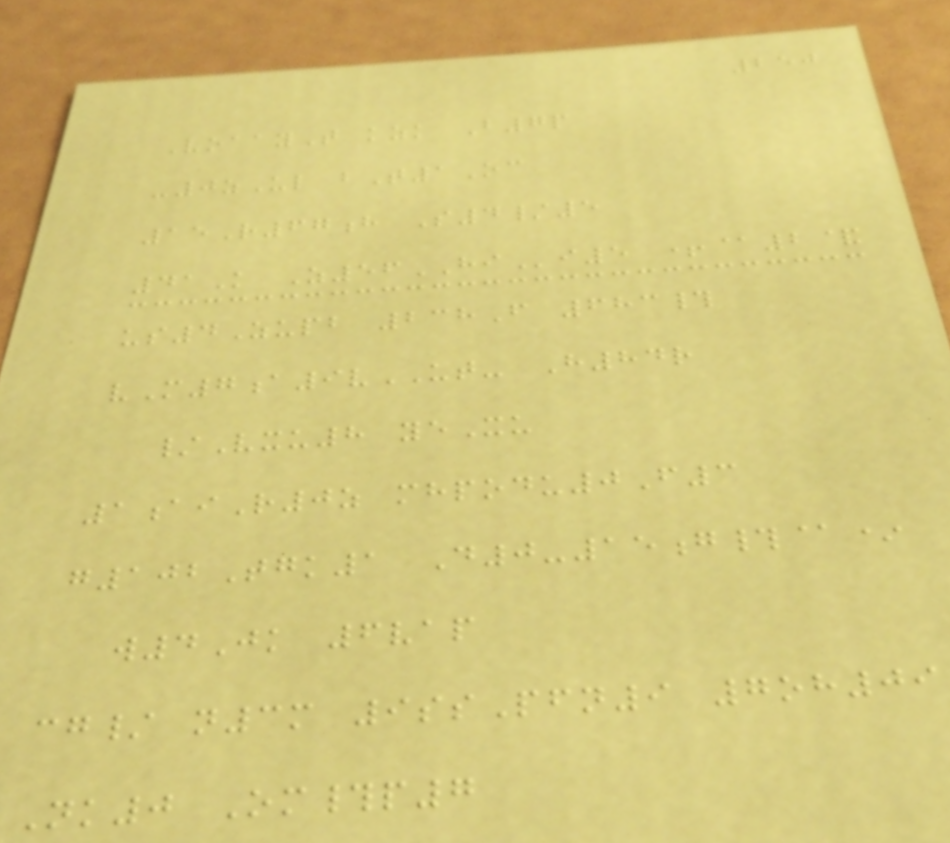250
VoaayT kzk B7p
-0zUl bT1Oc
15R67h S4/5
41K Z56HIi5 +@2&
us4Zupb 238F 683#
vM7a9vUT- H84r
/Vxu8 yeXu
1aiR0z mhpodu0F3
g102Tgk1 D0-15g#@*
w4Jk 6vap
cg/ n3m 9ssPfn9 7oh09
Nk0 Om#p7
